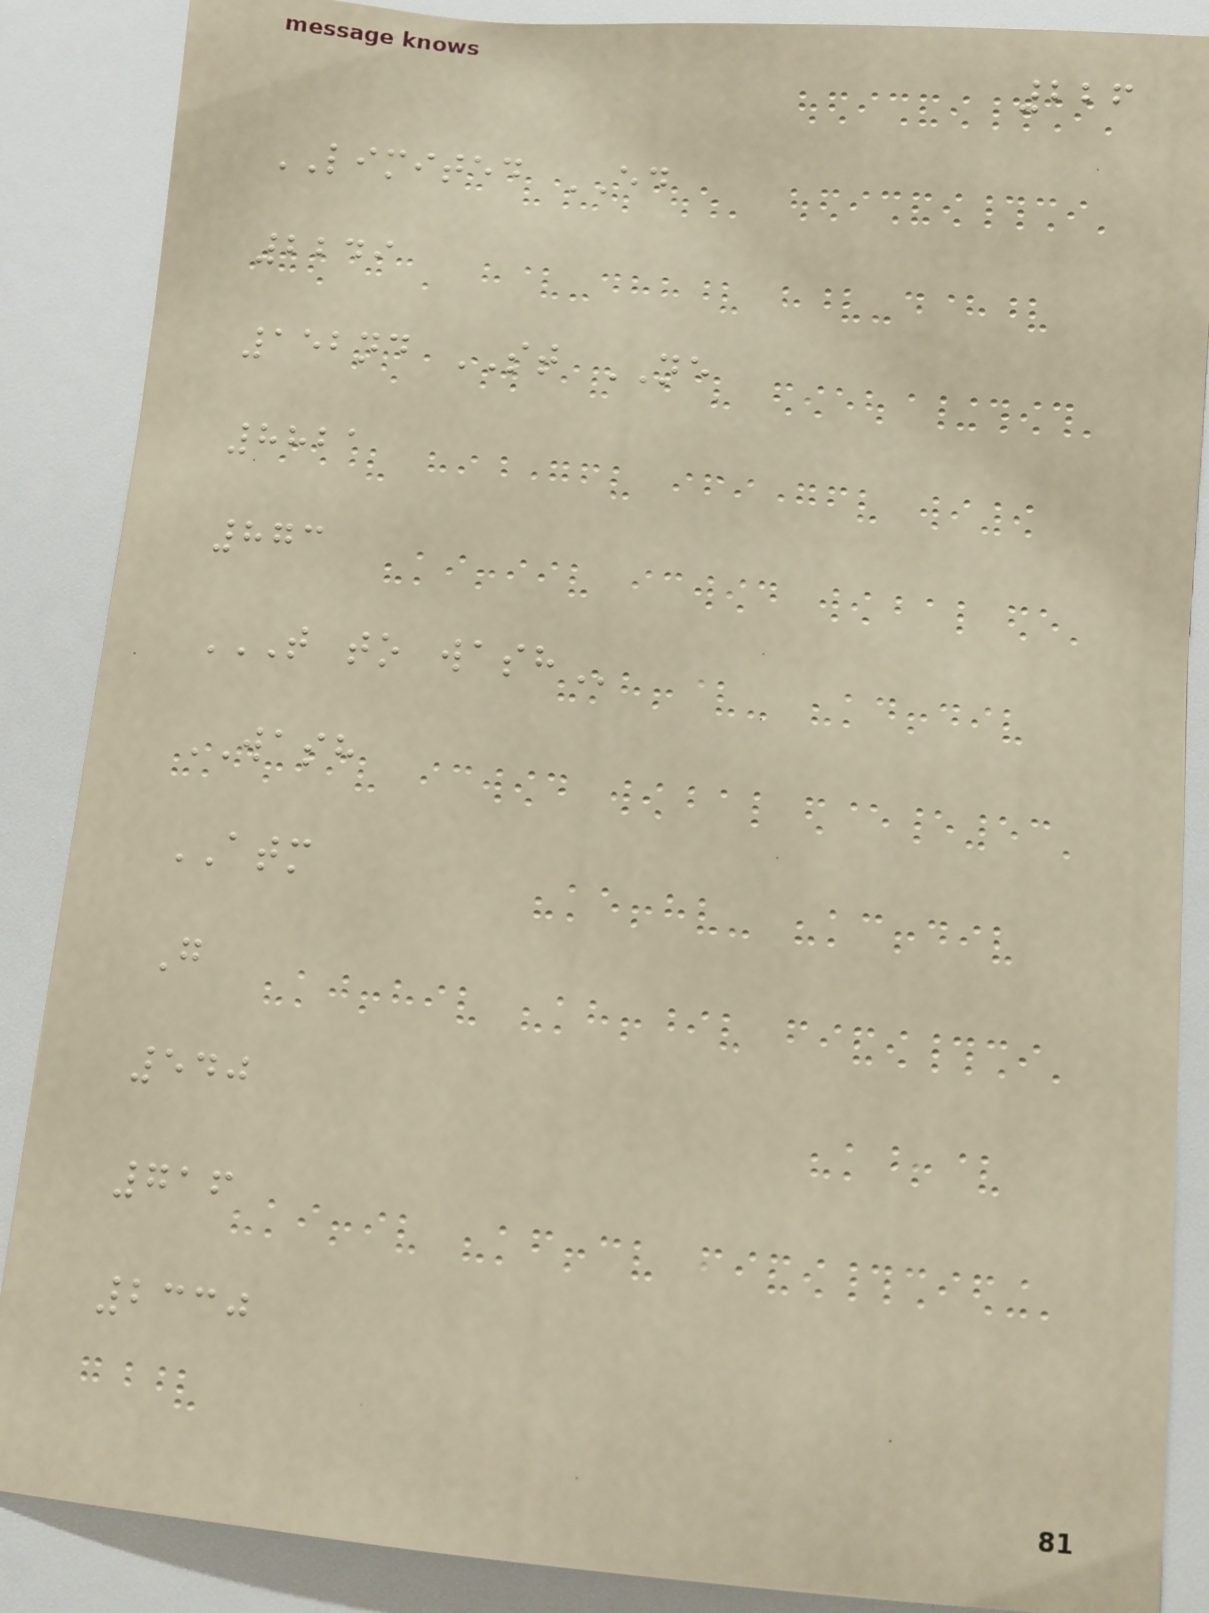226
LIMITED ED
2249
152nd ST NE
8821
873
T TO WASH
WASH
ATM
G
540
716
2330
